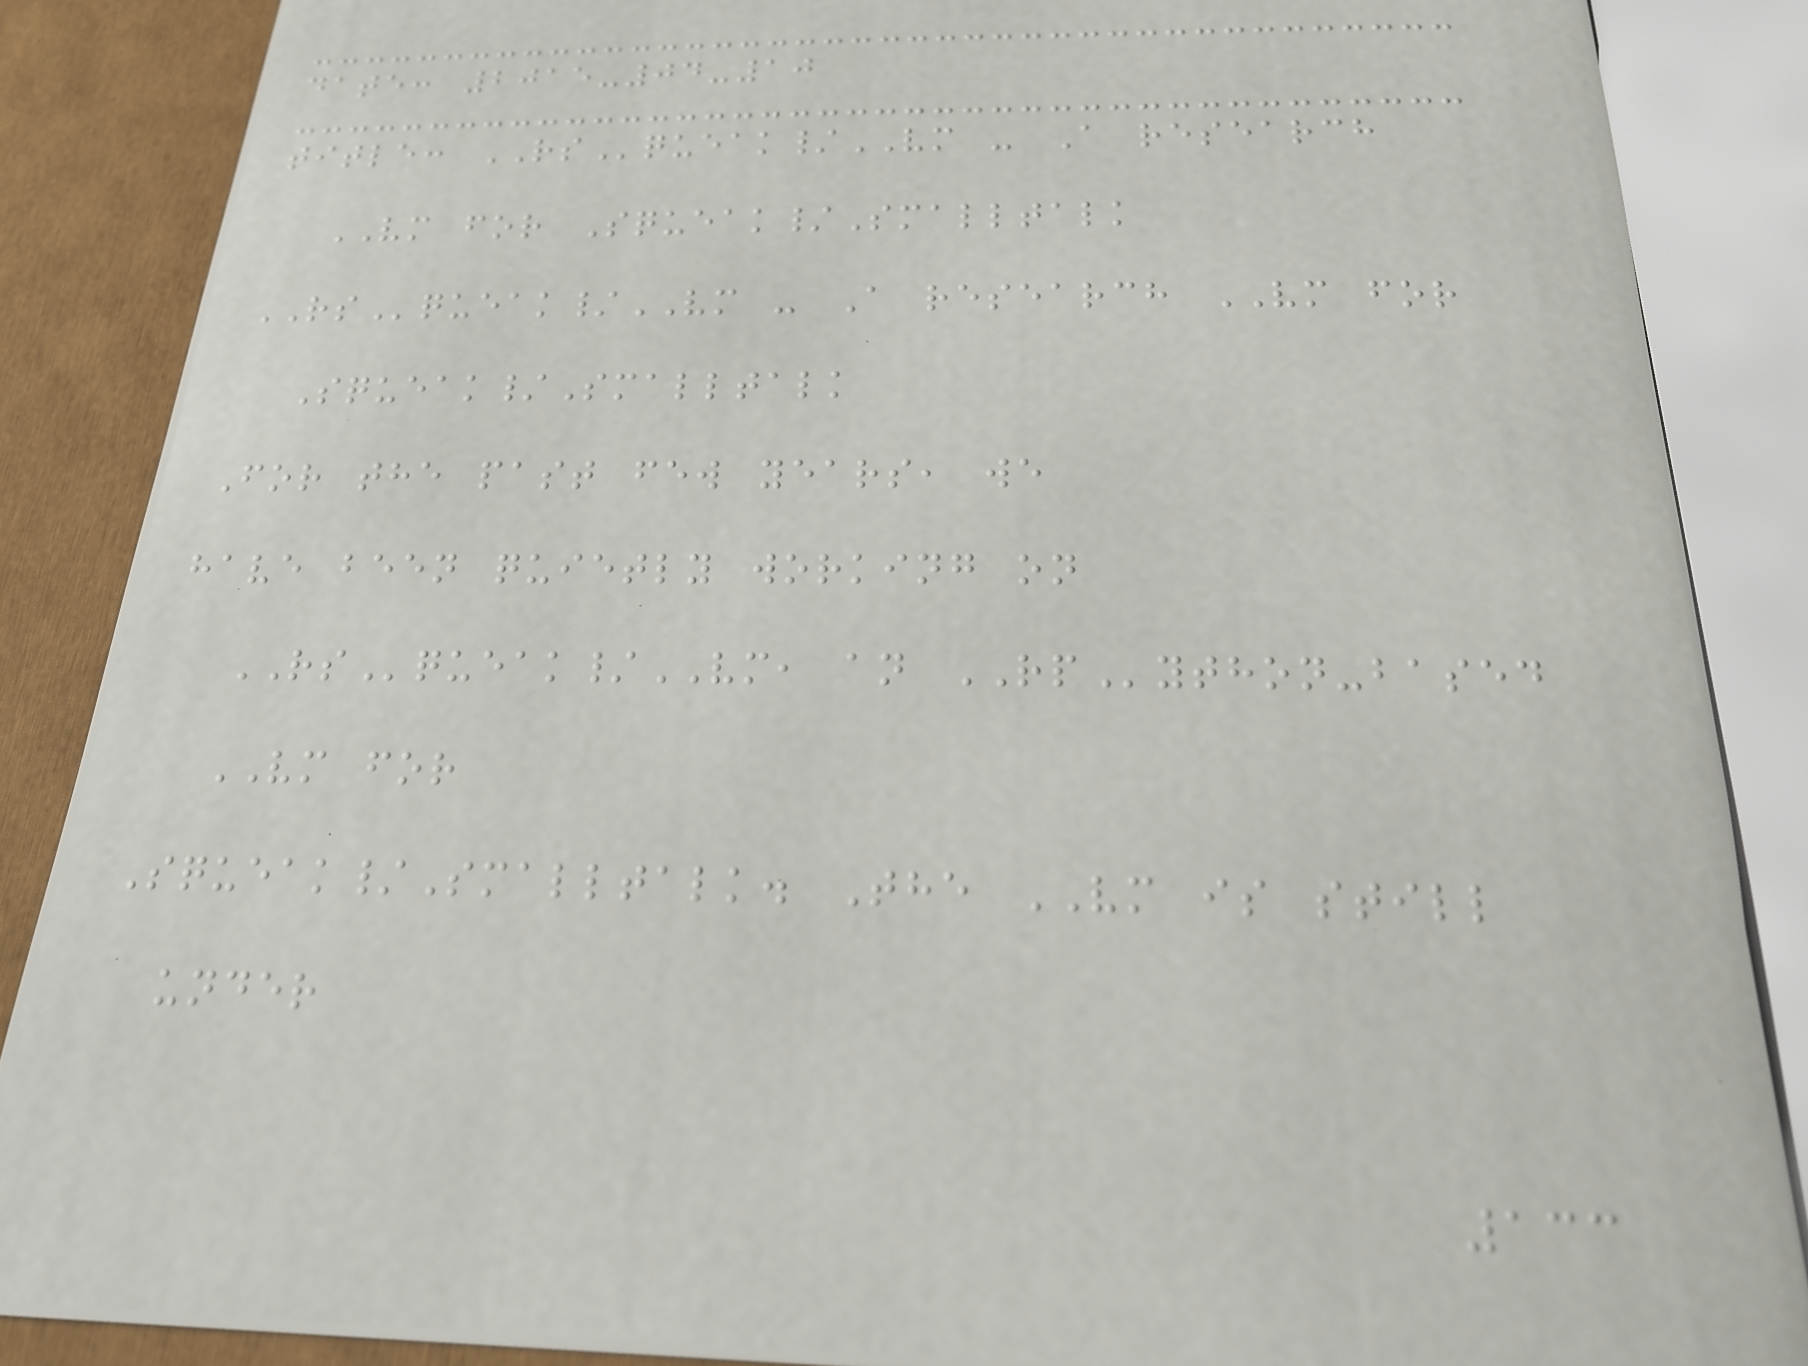date: 2015-04-10
title: RSqueak/VM - A research
VM for Squeak/Smalltalk
RSqueak/VM - A research VM for
Squeak/Smalltalk
For the past few years, we
have been quietly working on
RSqueak/VM, an RPython-based
VM for
Squeak/Smalltalk. The VM is still
under
133
